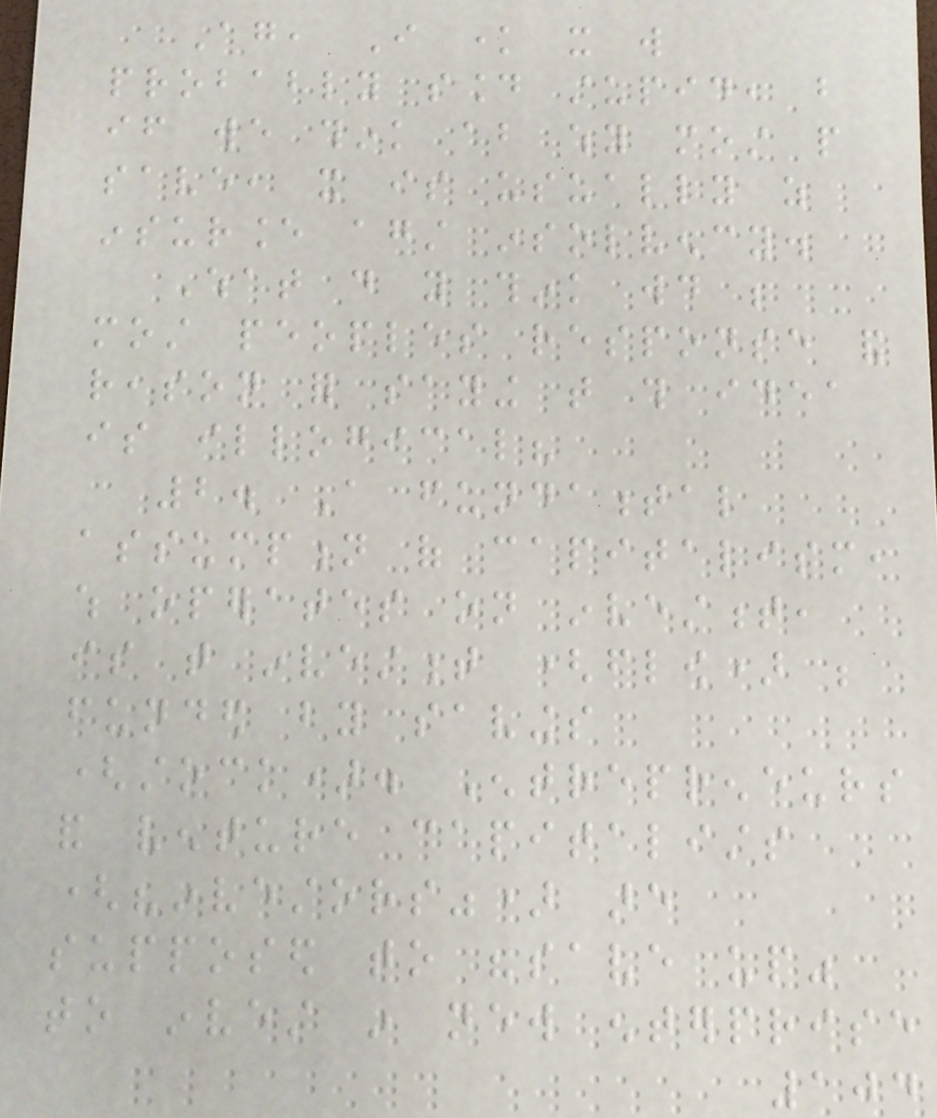Again, I know it will
probably sound stupid, but
if we think about why most people
save, it is usually as
insurance against insolvency.
What do you think would be
most peoples response and
reason for saying that this idea
is illogical?
2. A fundamental
assumption of capitalism,
which operates on investment,
is that investment (flow) be
funded by savings
(stock). Entrepreneurs
and venture capitalists
("investors") are
supposed to "save up"
to invest in new enterprise
104
